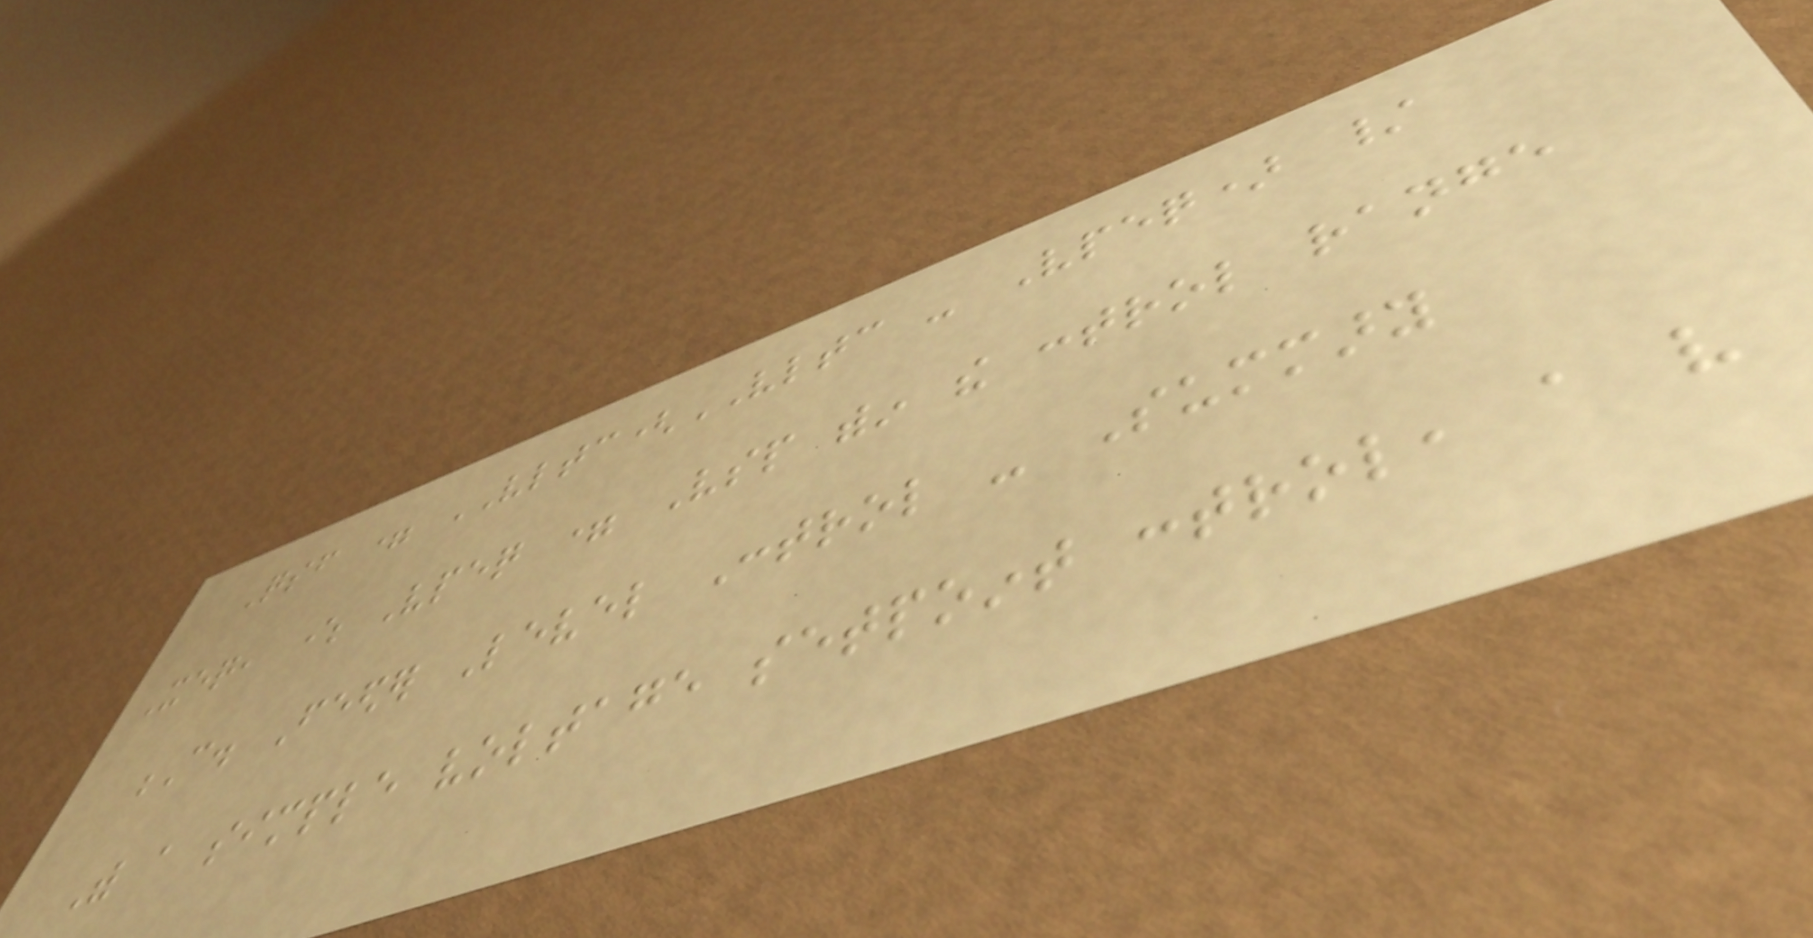Qsf = VLTC(VLTC - Vpeq) /
Xeq, where Vpeq = Vsp within the control range
C. Feeder Level Control - Summary
With a simple voltage setpoint control, a very
